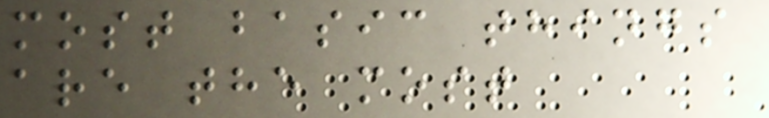most basic things
are the most
